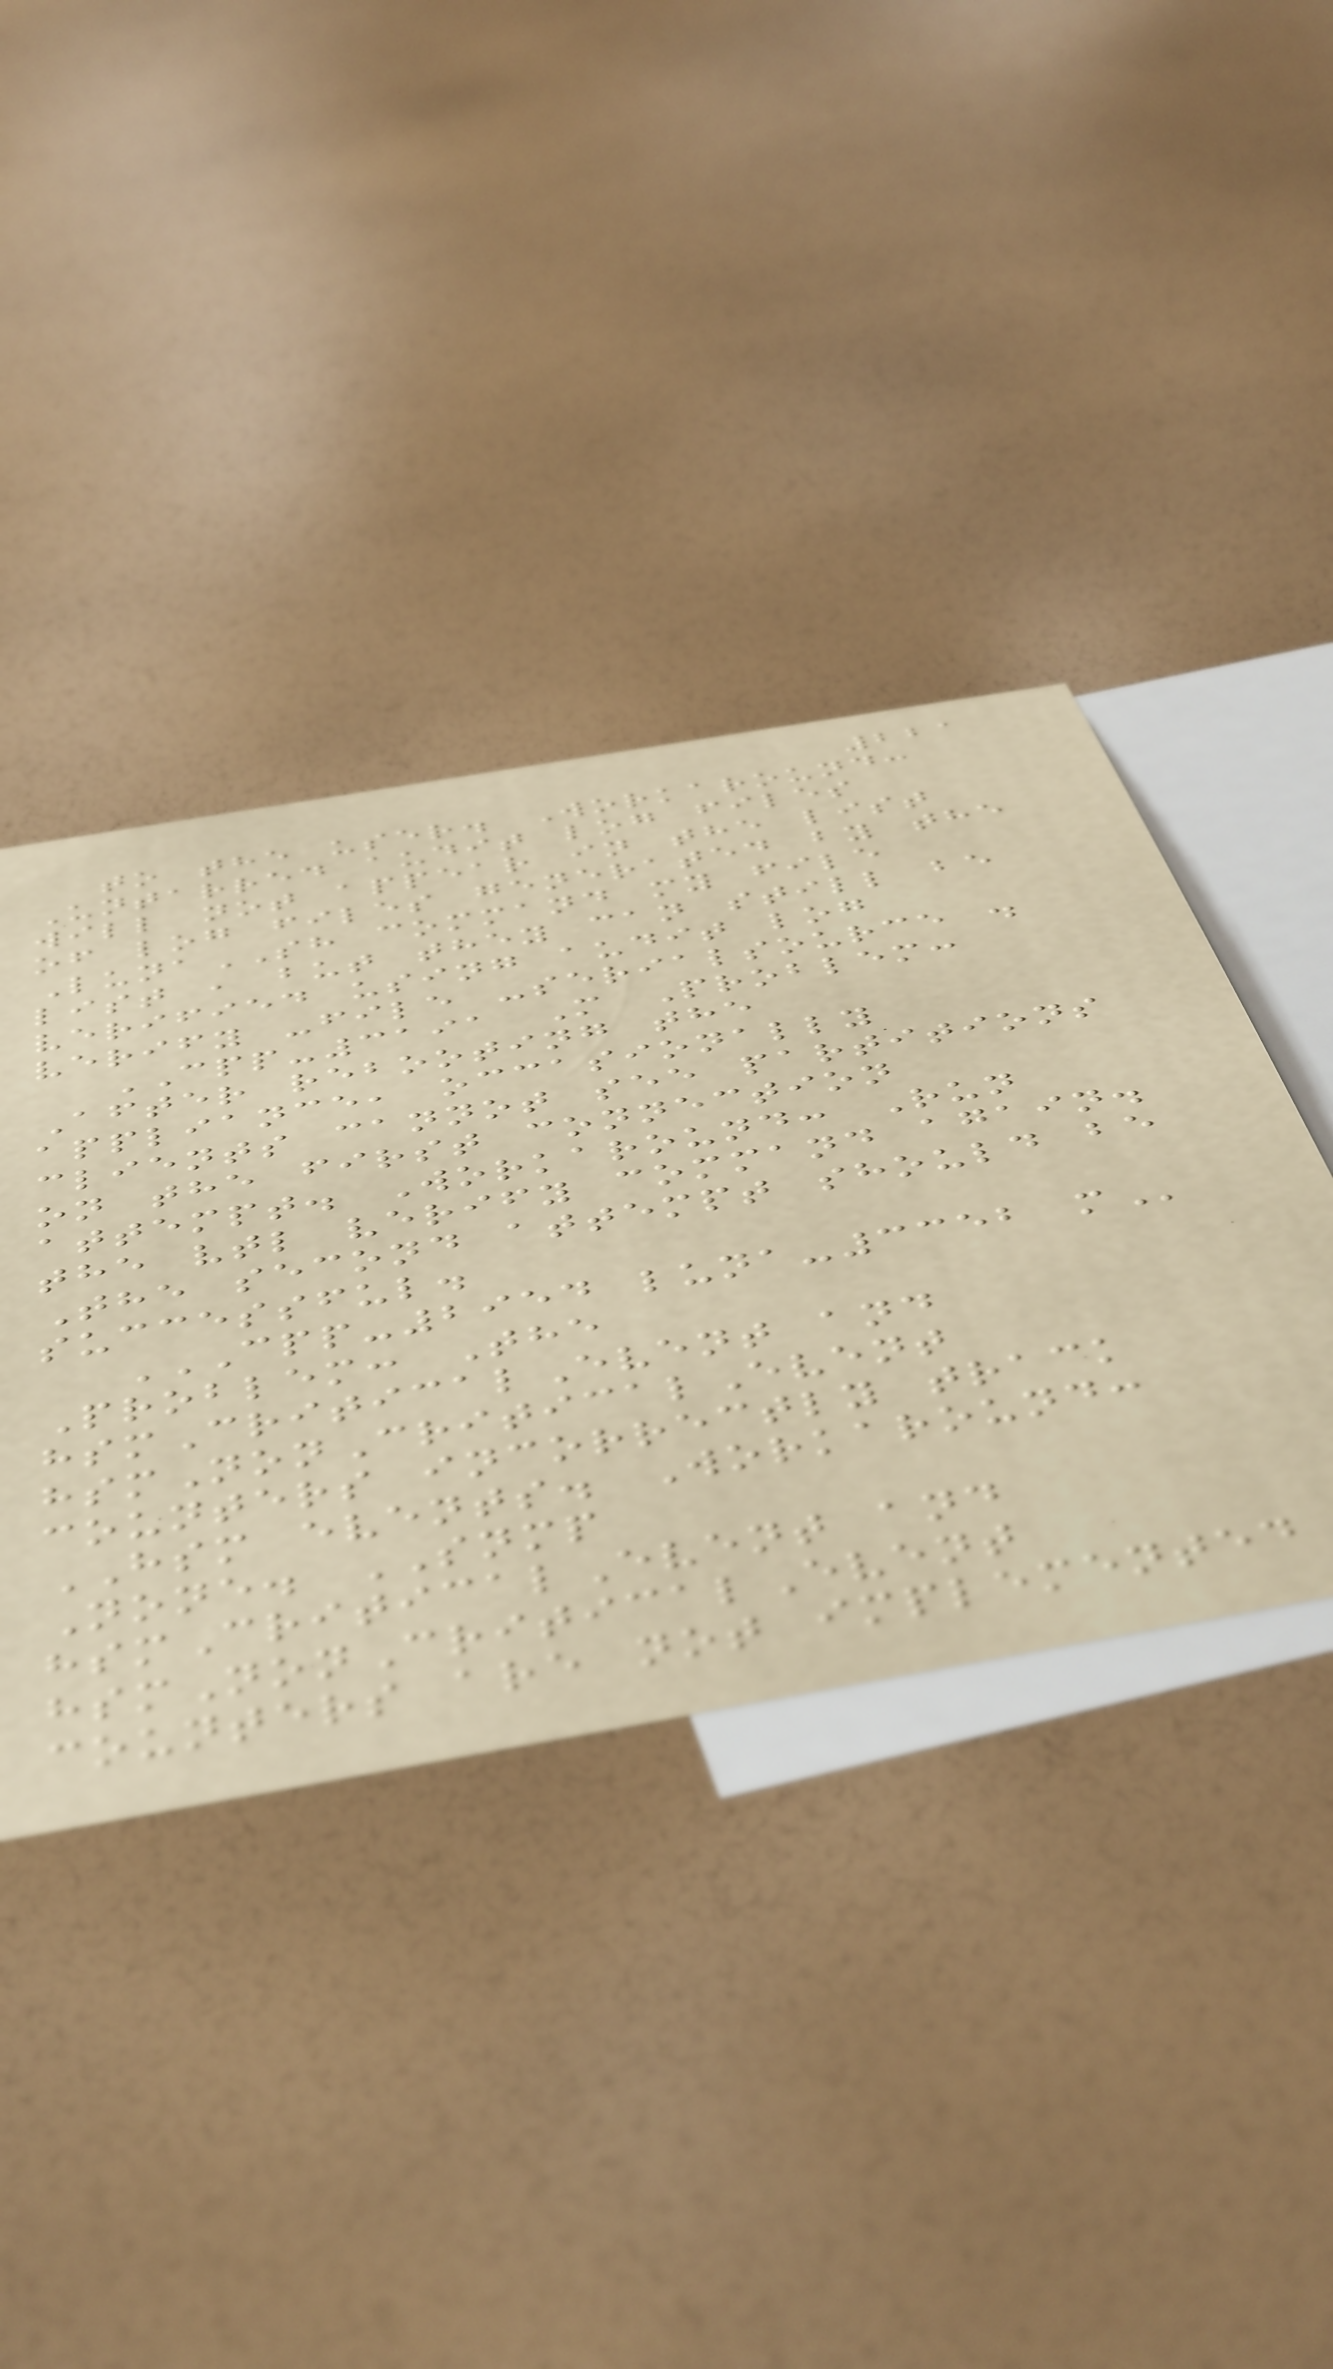221
to the user. Workaround:
Untarred audit log files
will not appear in the list
of log files generated by the
LunaSH command my file
list , but they can still be
verified using audit log
verify -file -serialsource .
CPP-3191 M Problem:
After rebooting the
appliance, occasionally
clients cannot see partitions
on the first connection
attempt. Workaround: Run
the vtl verify command again.
The second attempt should be
successful.
CPP-2954 LUNA-3352 M
Problem: The
hsmCriticalEvent and
hsmNonCriticalEvent
counters incorrectly track
HSM events. Workaround:
None. SNMP
hsmCriticalEvent and
hsmNonCriticalEvent
counters are not implemented
